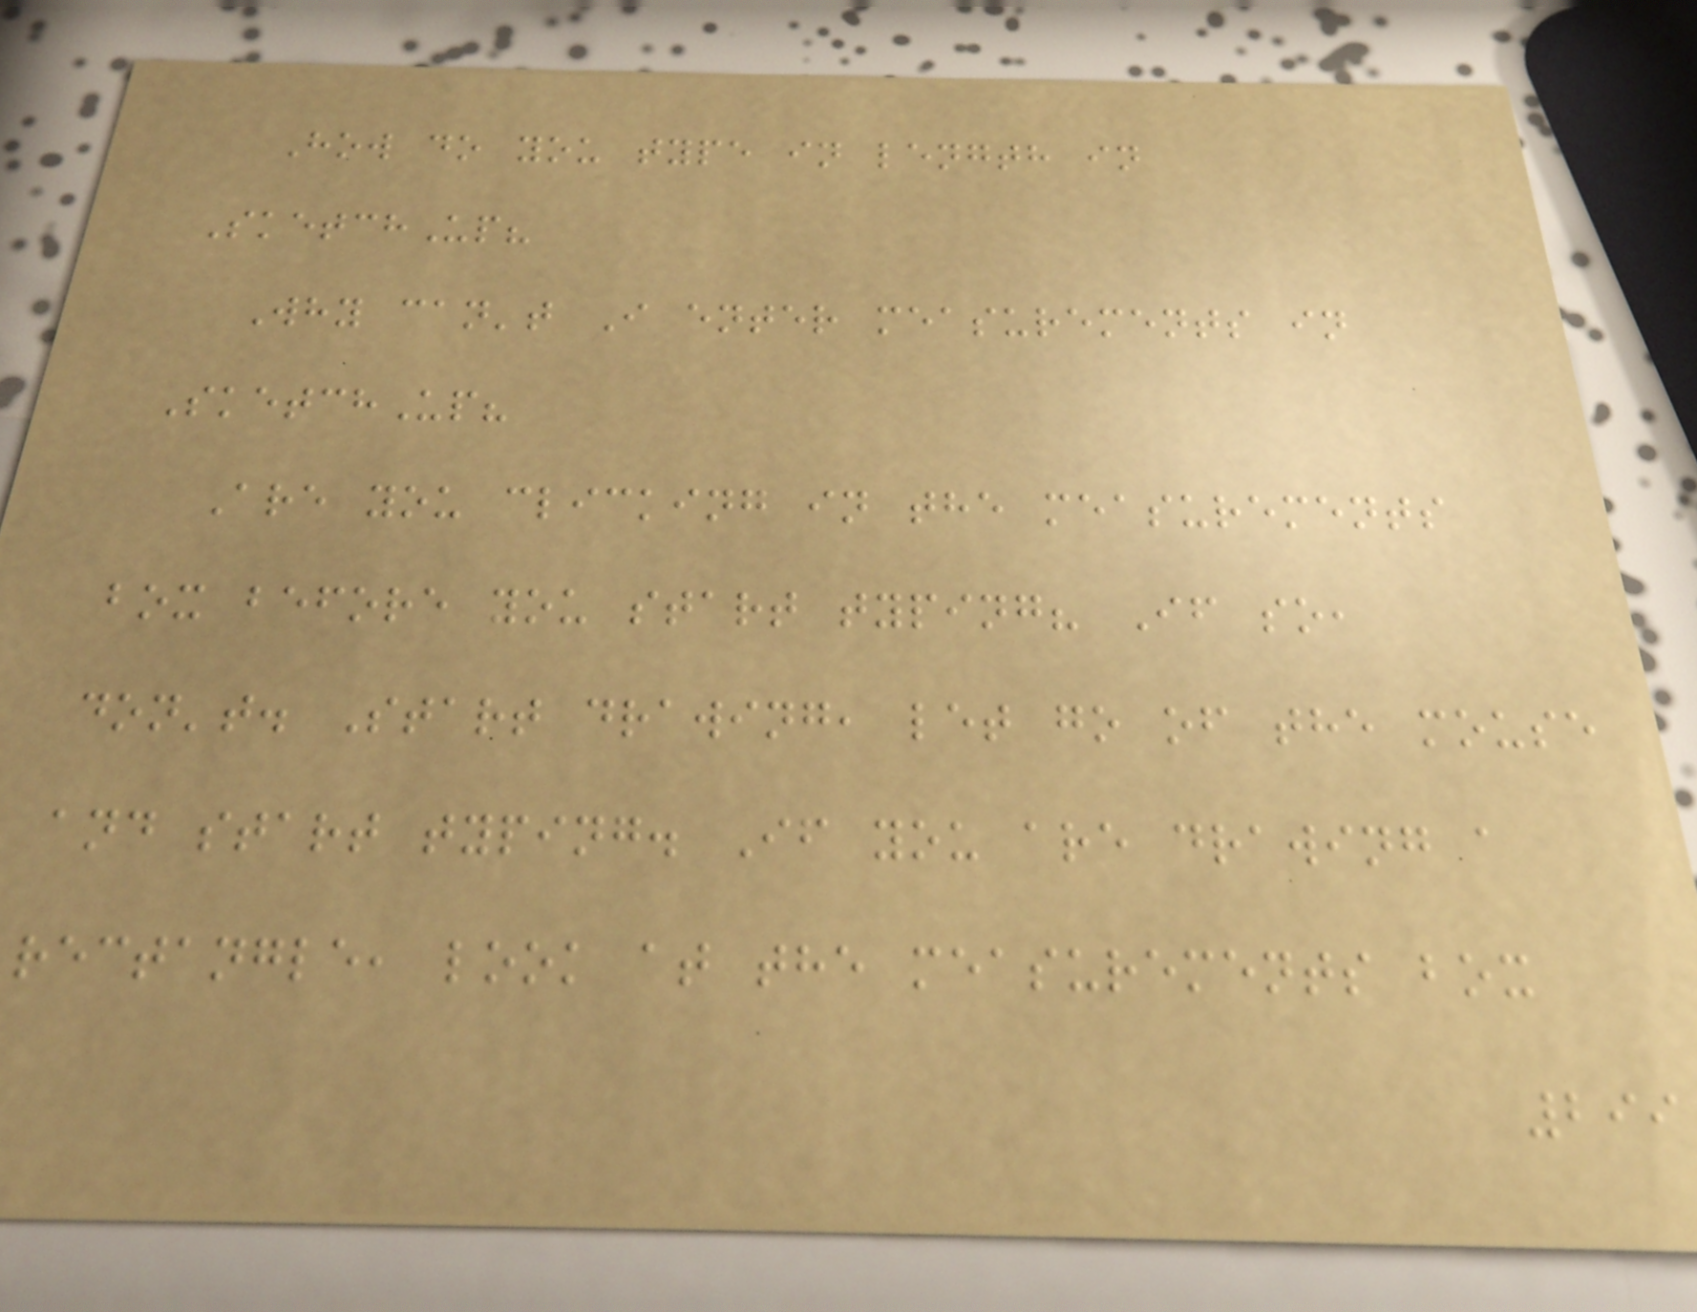How do you type in length in
SketchUp?
Why can't I enter measurements in
SketchUp?
Are you clicking in the measurements
box before you start typing? If so,
don't. Start drawing, let go of the mouse
and start typing. If you are drawing a
rectangle, look at the measurements box
299
